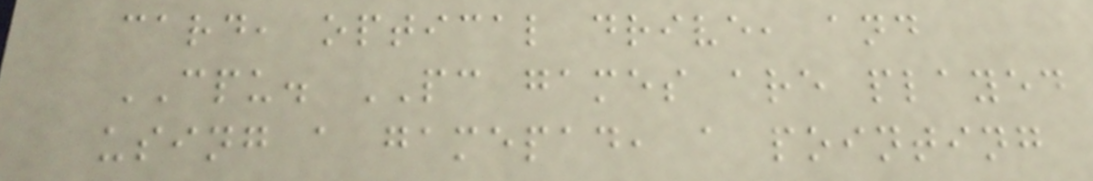card, optical drive, and
CPU. PC games are played
using a gamepad, a pointing
